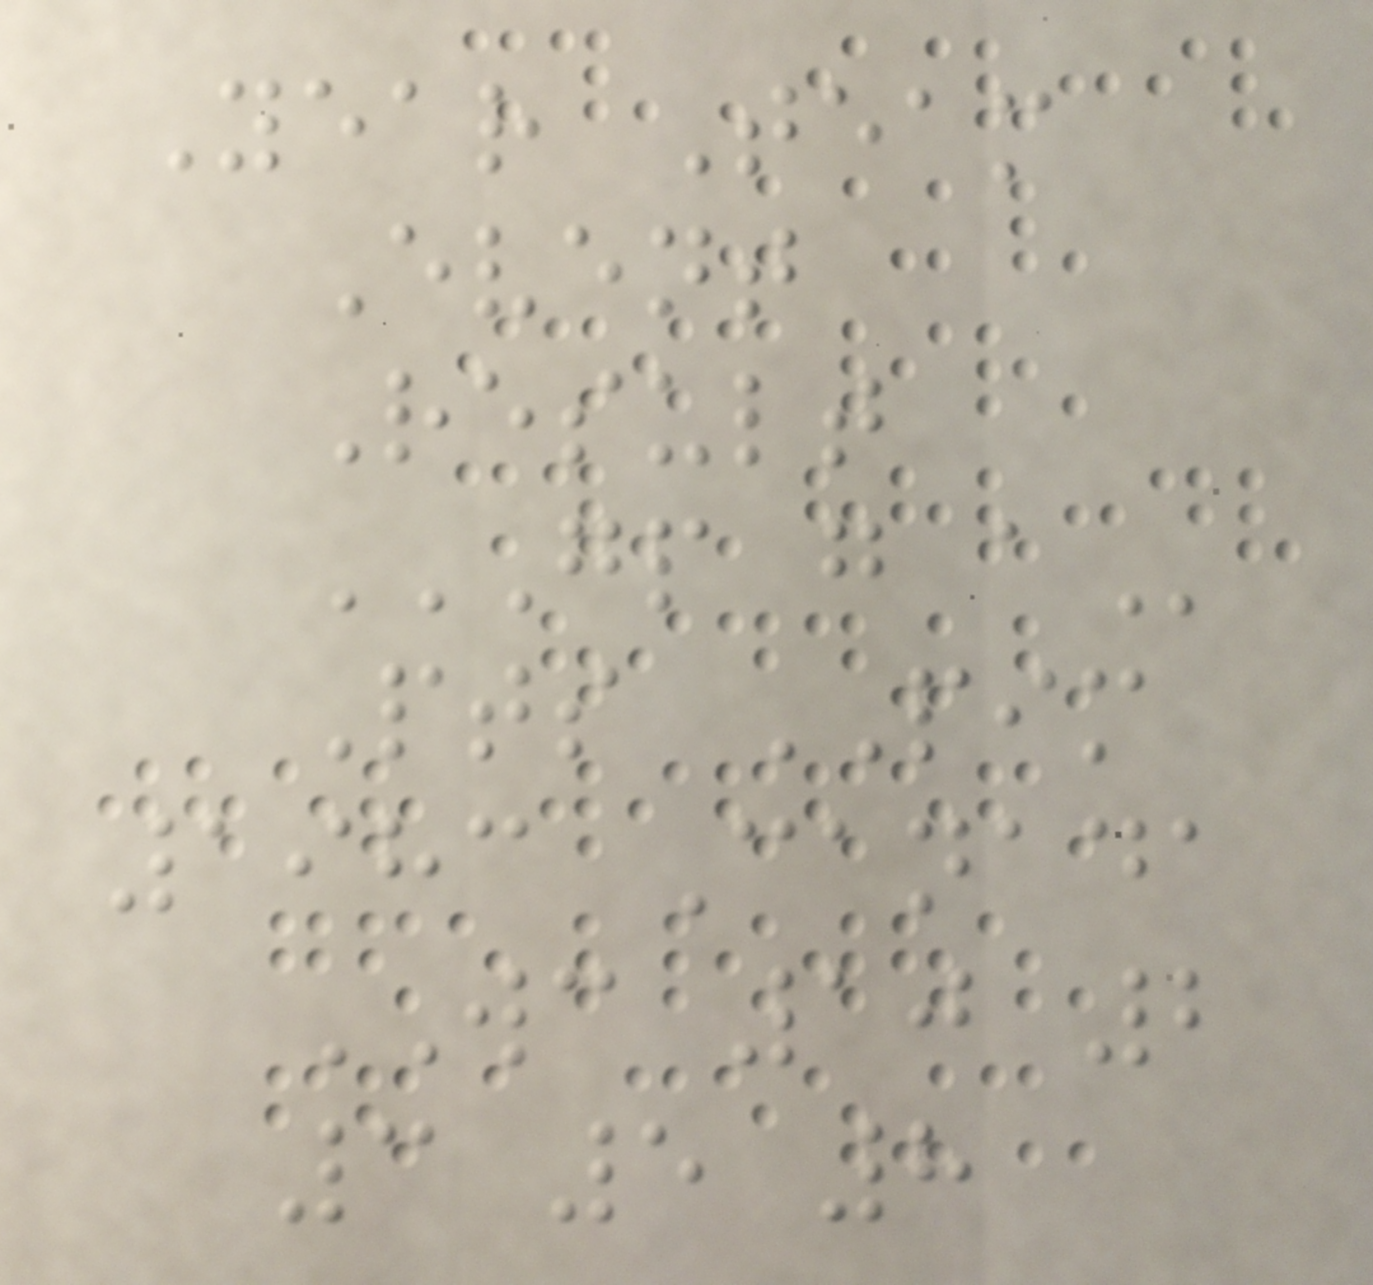Year Team
Event
Result
GP G A
Pts PIM
1983 Canada
WC 10 2
3 5 8
